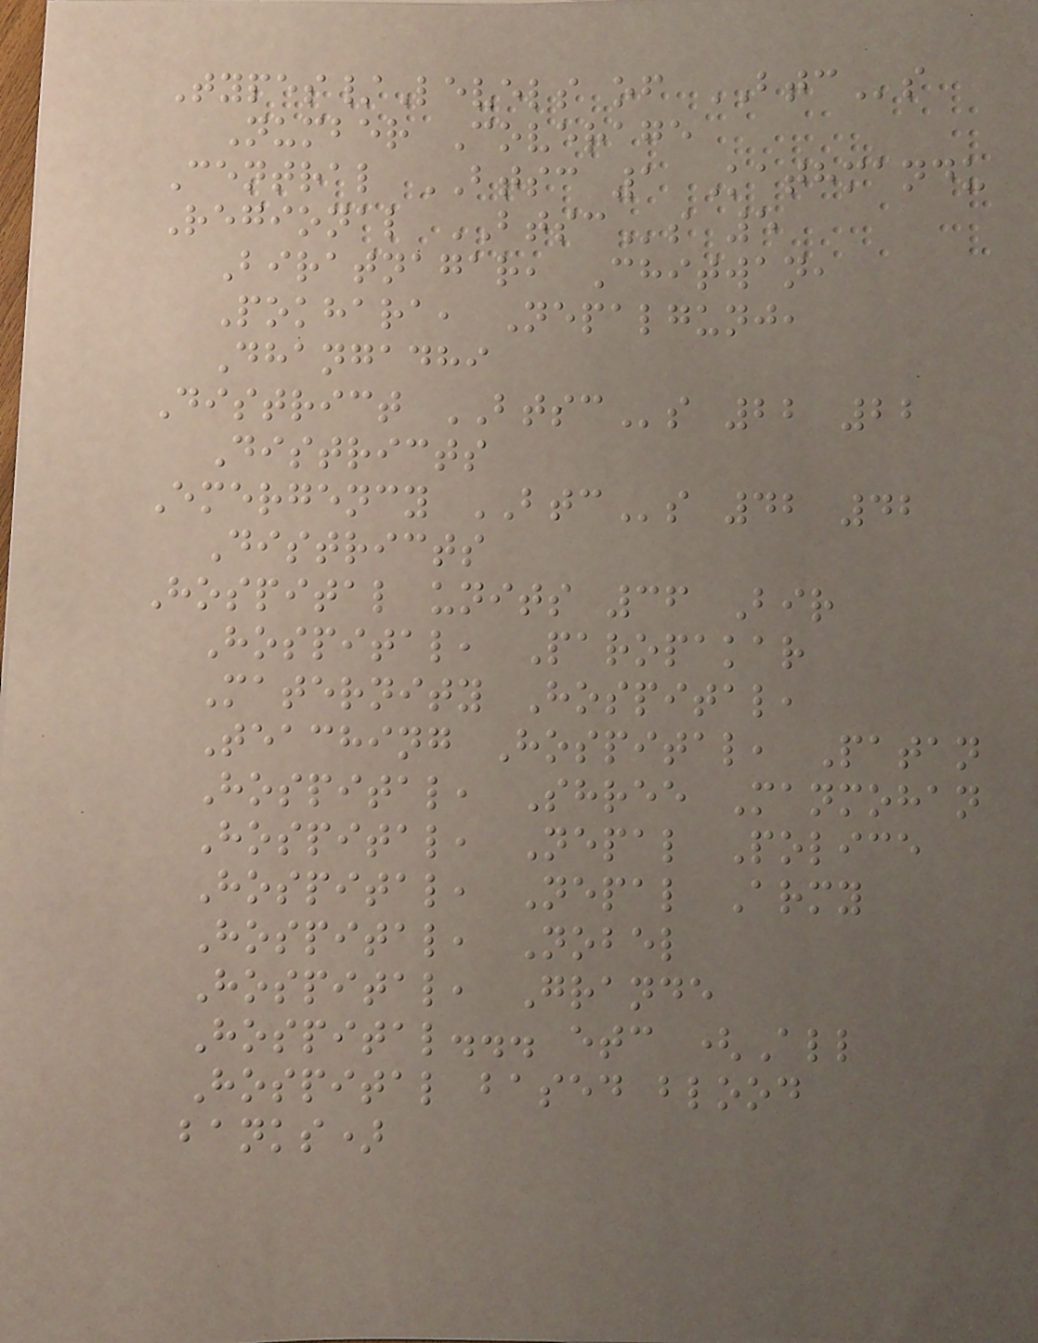Types/Levels of BTCs
Number Coverage
Central BTSC 1 Kathmandu
Regional BTSCs 5
Biratnagar, Chitwan,
Pokhara, Nepalgunj,
Dhangadhi
District BTSCs 22 22
Districts
Emergency BTCs 42 42
Districts
Hospital units 36 Bir
Hospital, Paropakar
Maternity Hospital,
Teaching Hospital, Patan
Hospital, Shree Manmohan
Hospital, Nepal Police
Hospital, Nepal Army
Hospital, Nobel
Hospital, Grande
Hospital... etc (All
Hospital based blood
banks)
